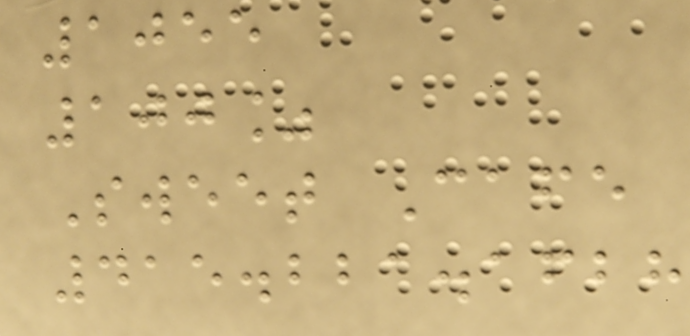1055
100%
Sweet Cafe
415.221.1628
